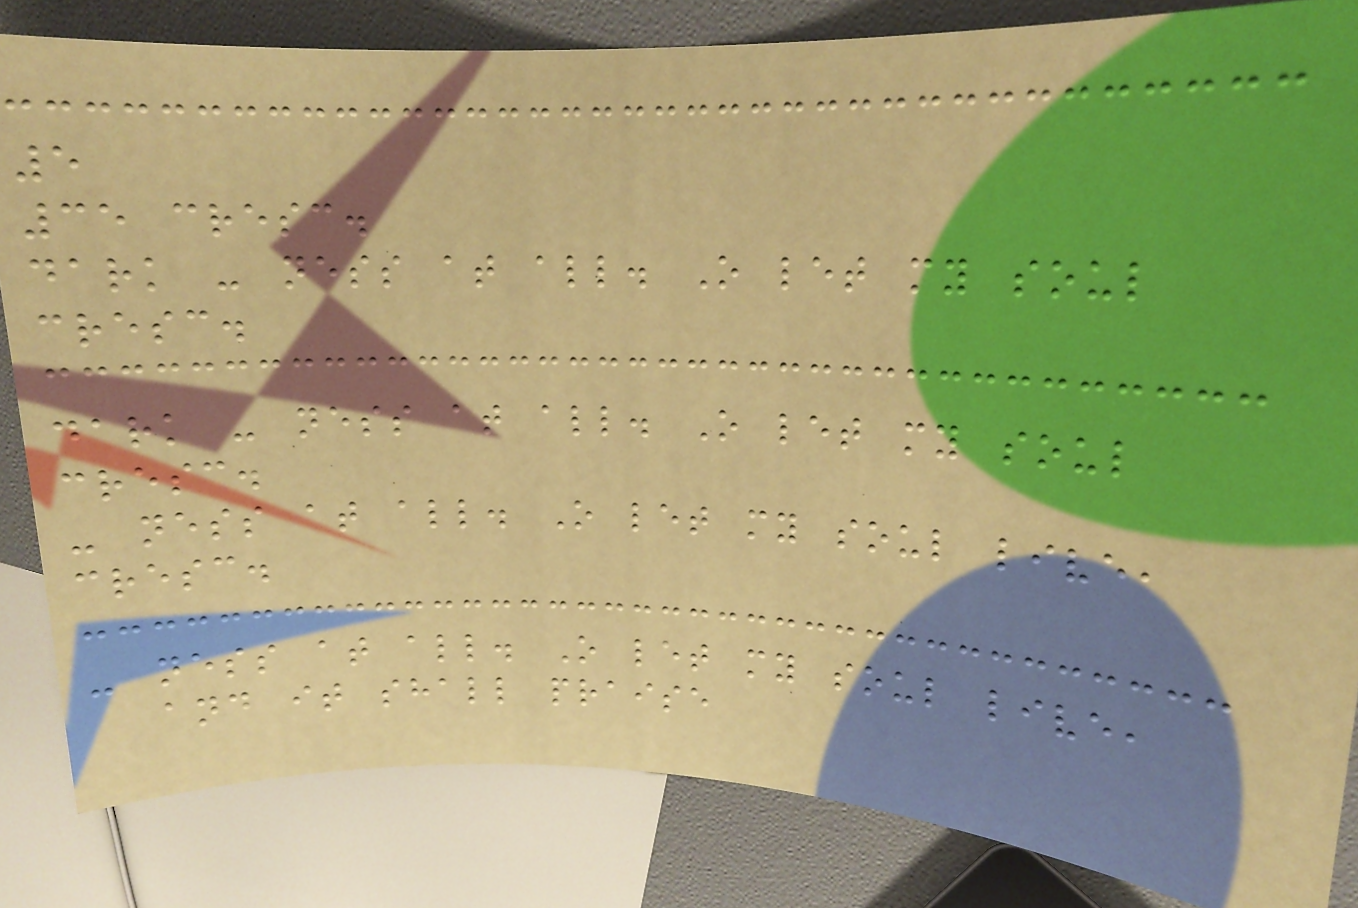5
35 cresc.
dark - ness at all. O let my soul
cresc.
dark - ness at all. O let my soul
cresc.
- ness at all. O let my soul live,
cresc.
- ness at all. O let my soul live,
and it shall praise
